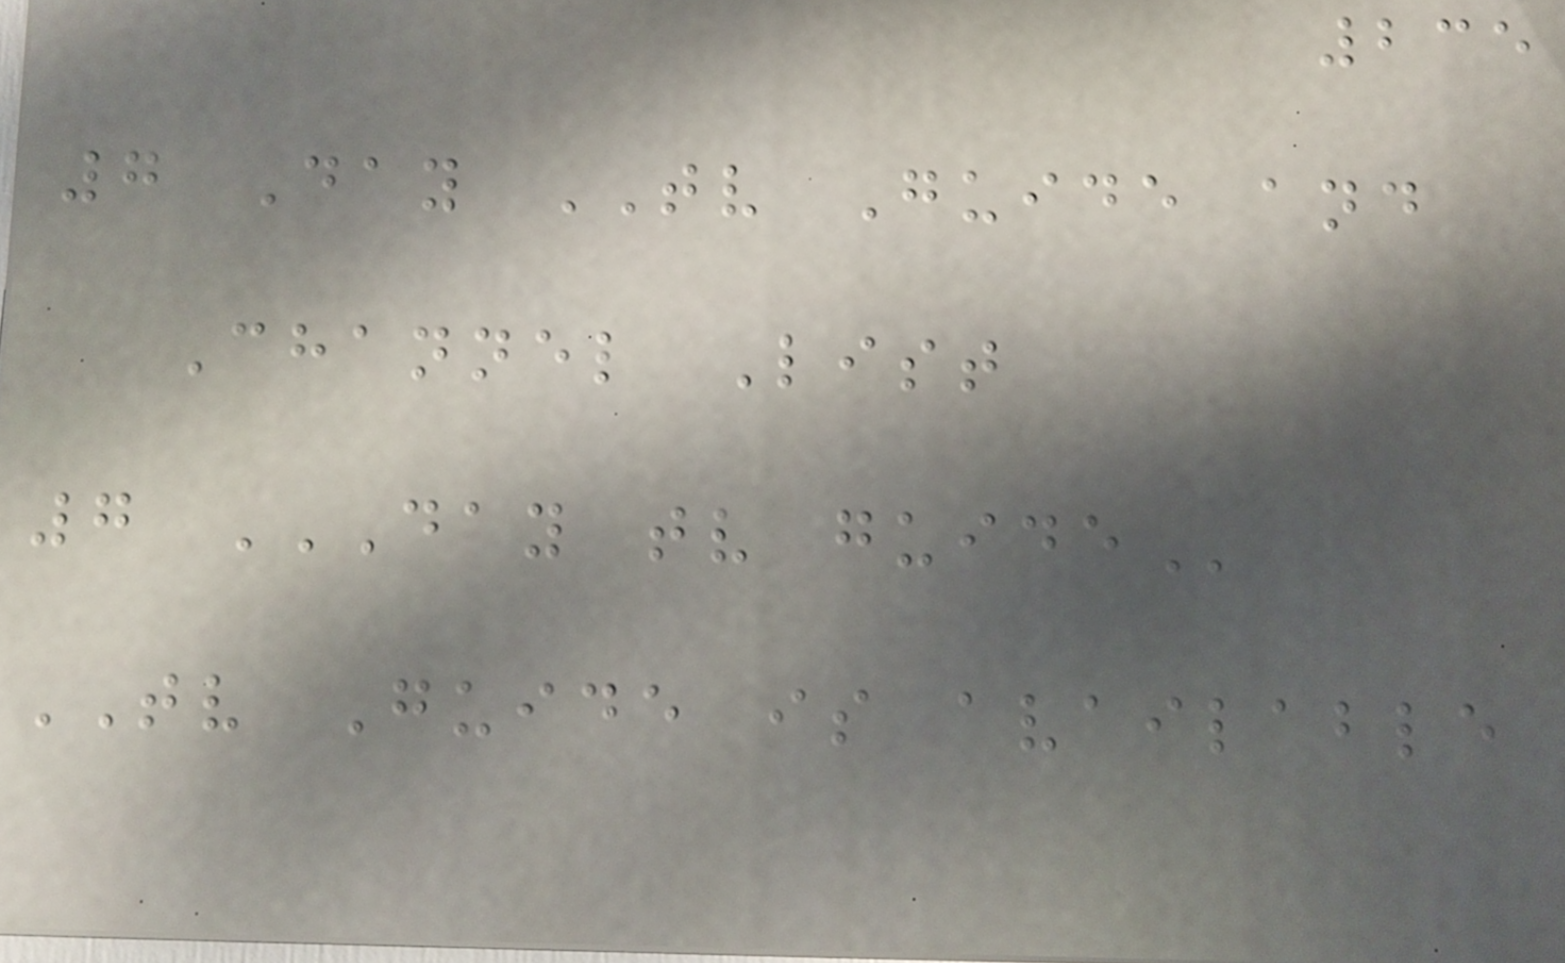235
7 Day TV Guide and
Channel List
7 DAY TV GUIDE
TV Guide is available
